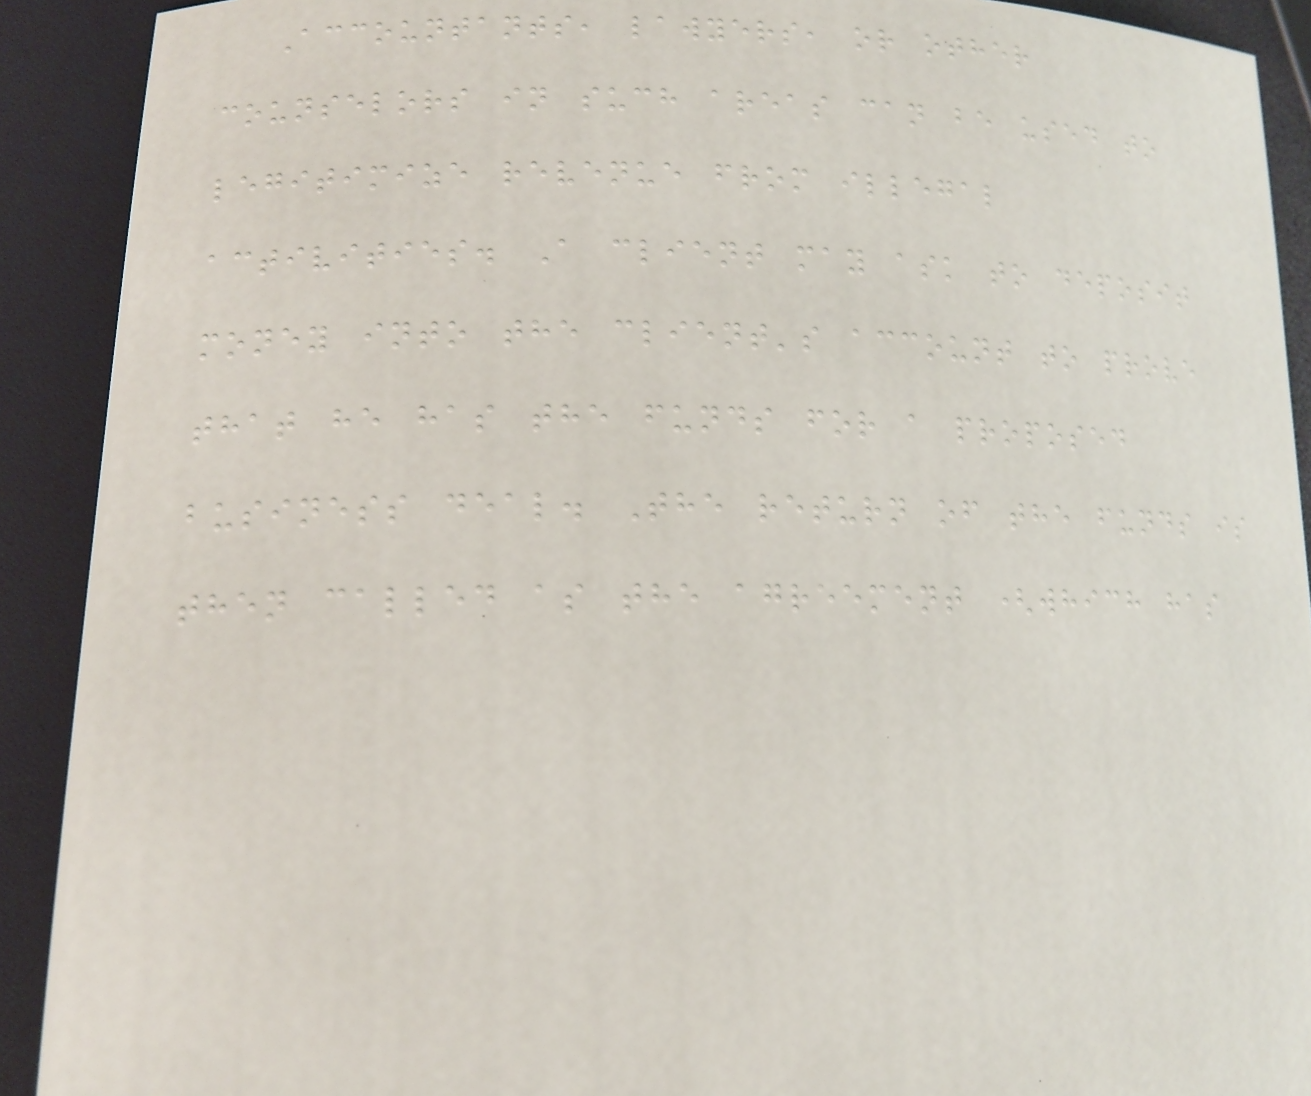Accountants, lawyers, or other
counselors in such areas can be used to
legitimize revenue from illegal
activities. A client may ask to deposit
money into the client's account to prove
that he has the funds for a proposed
business deal. The return of the funds is
then called as the agreement (which has
